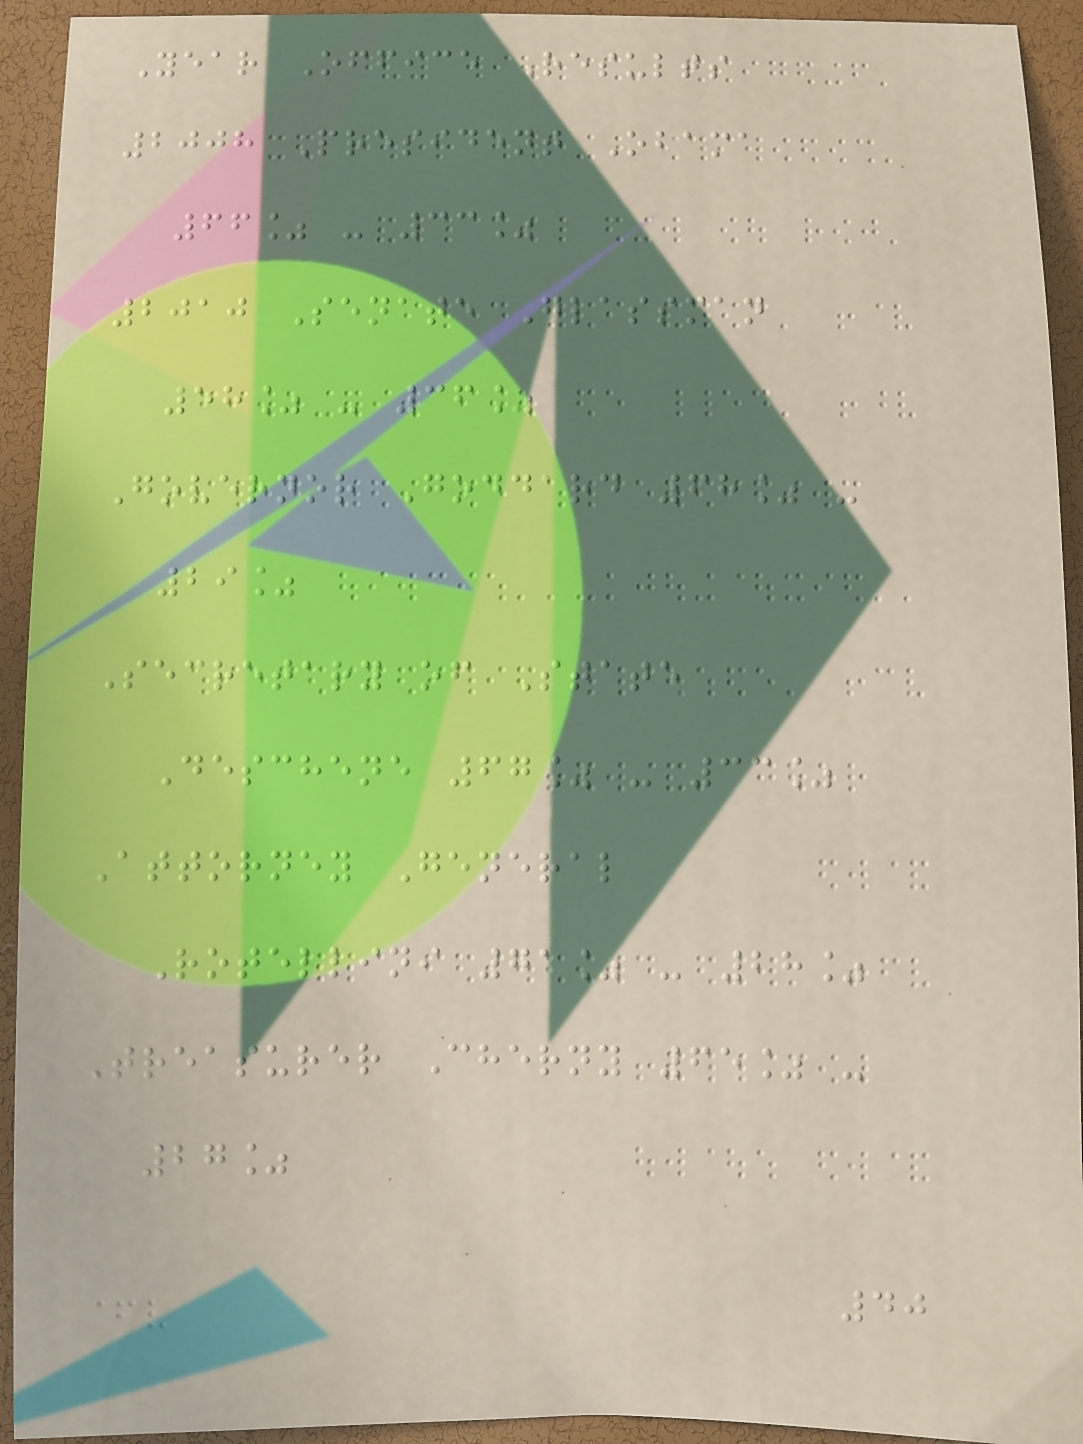Year Office Results
2008 President Obama
66% - 33%
2010 Senate Glassman
58% - 36%
Governor Goddard 68% -
29%
Secretary of State
Deschene 67% - 33%
Attorney General
Rotellini 71% - 28%
Treasurer Cherny 65% -
27%
40
